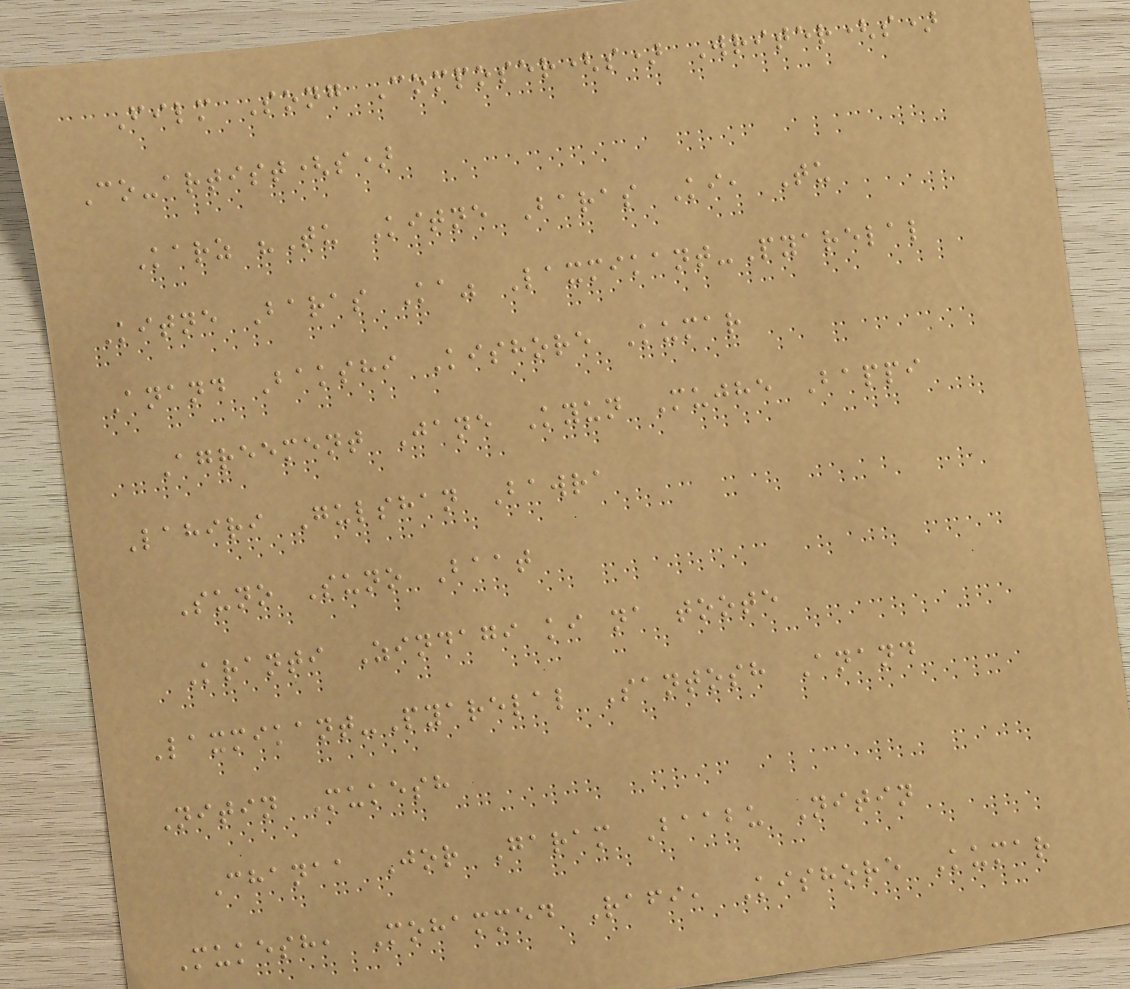Film Song Composer(s) Writer(s)
Co-artist(s)
Karz "Tu Kitne Baras Ki, Tu
Kitne Baras Ka" Laxmikant-Pyarelal
Anand Bakshi Kishore Kumar
Agreement Jane Kyun Mujhe Bappi
Lahiri Gulshan Bawra
Suno Suno Baat
Kranti Zindagi ki na toote
Laxmikant-Pyarelal Santosh Anand
Nitin Mukesh
Chanaa Jor Garam Baabu Nitin
Mukesh, Mohammed Rafi, Kishore Kumar
